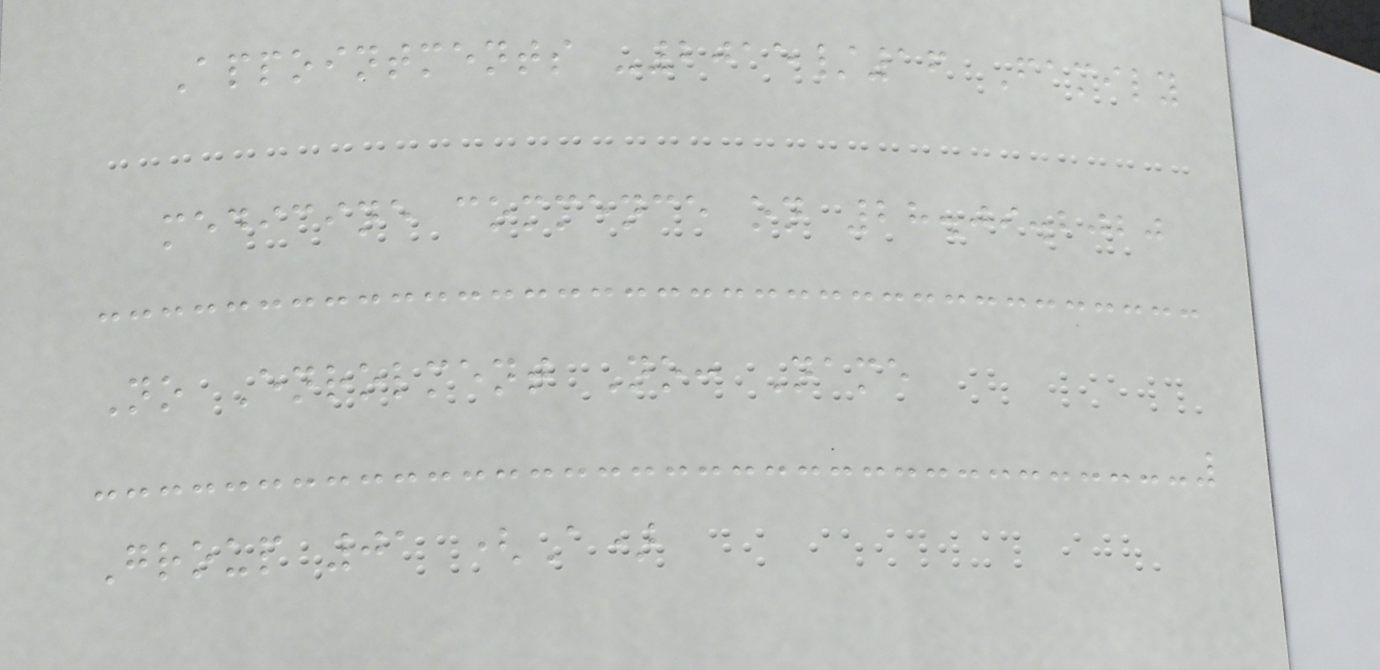Appointments -2015/16 Family
medicine commence on 28.09.2020
No Enrolment No: Name
Group 01 (A)
